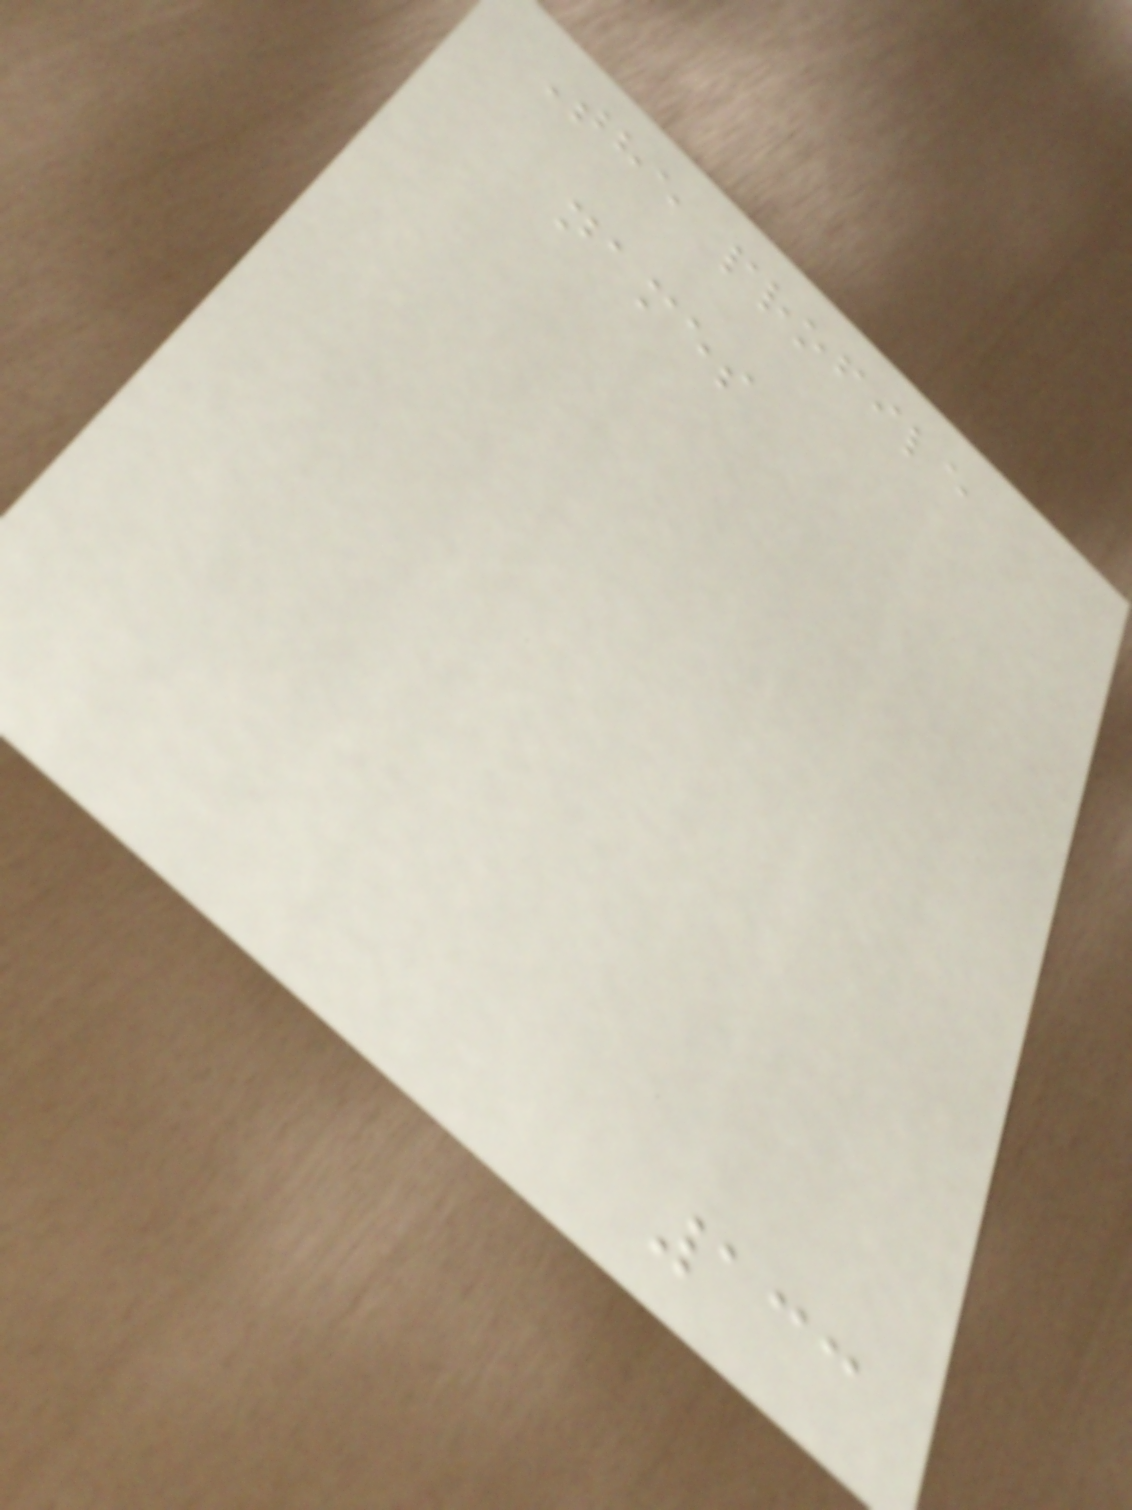The profile
names
133
